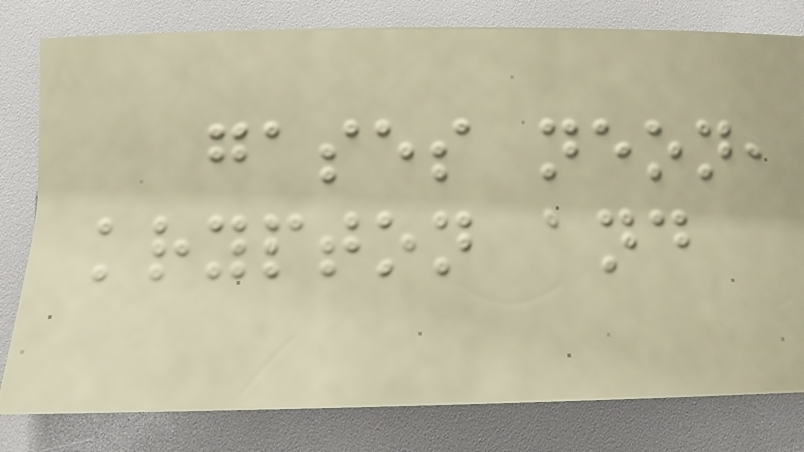gases neon,
krypton and
